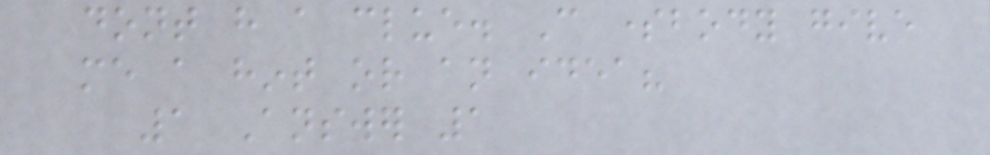dont have a clue. Can somebody give
me a hint or an idea?
1 Answer 1
